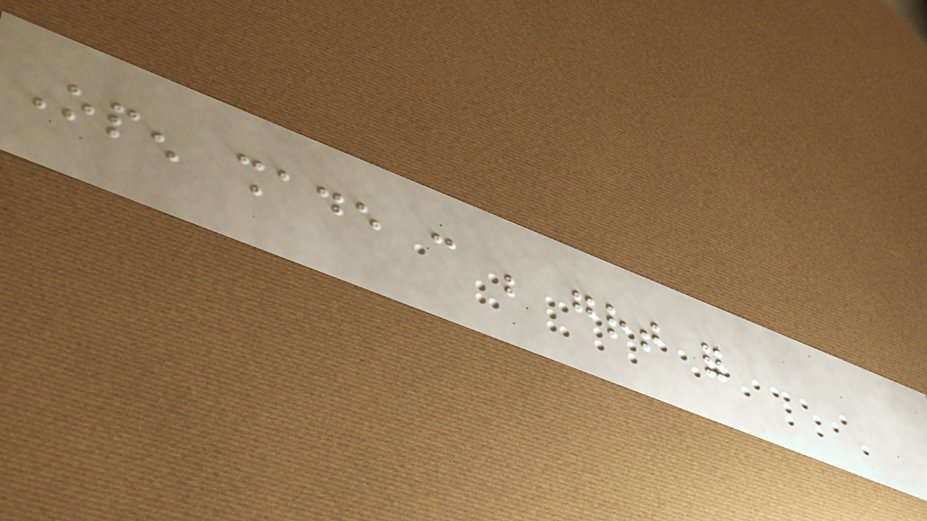Open shade can be great for
